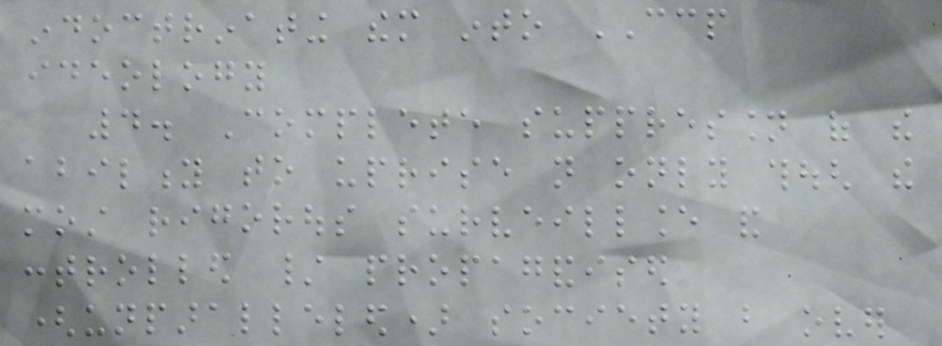indoctrinating them into CCP
ideology
4. Complete suppression of the
ability to uprise not only though the
most rigorous surveillance and
controlled / propagandised
(unparalleled) society but over
